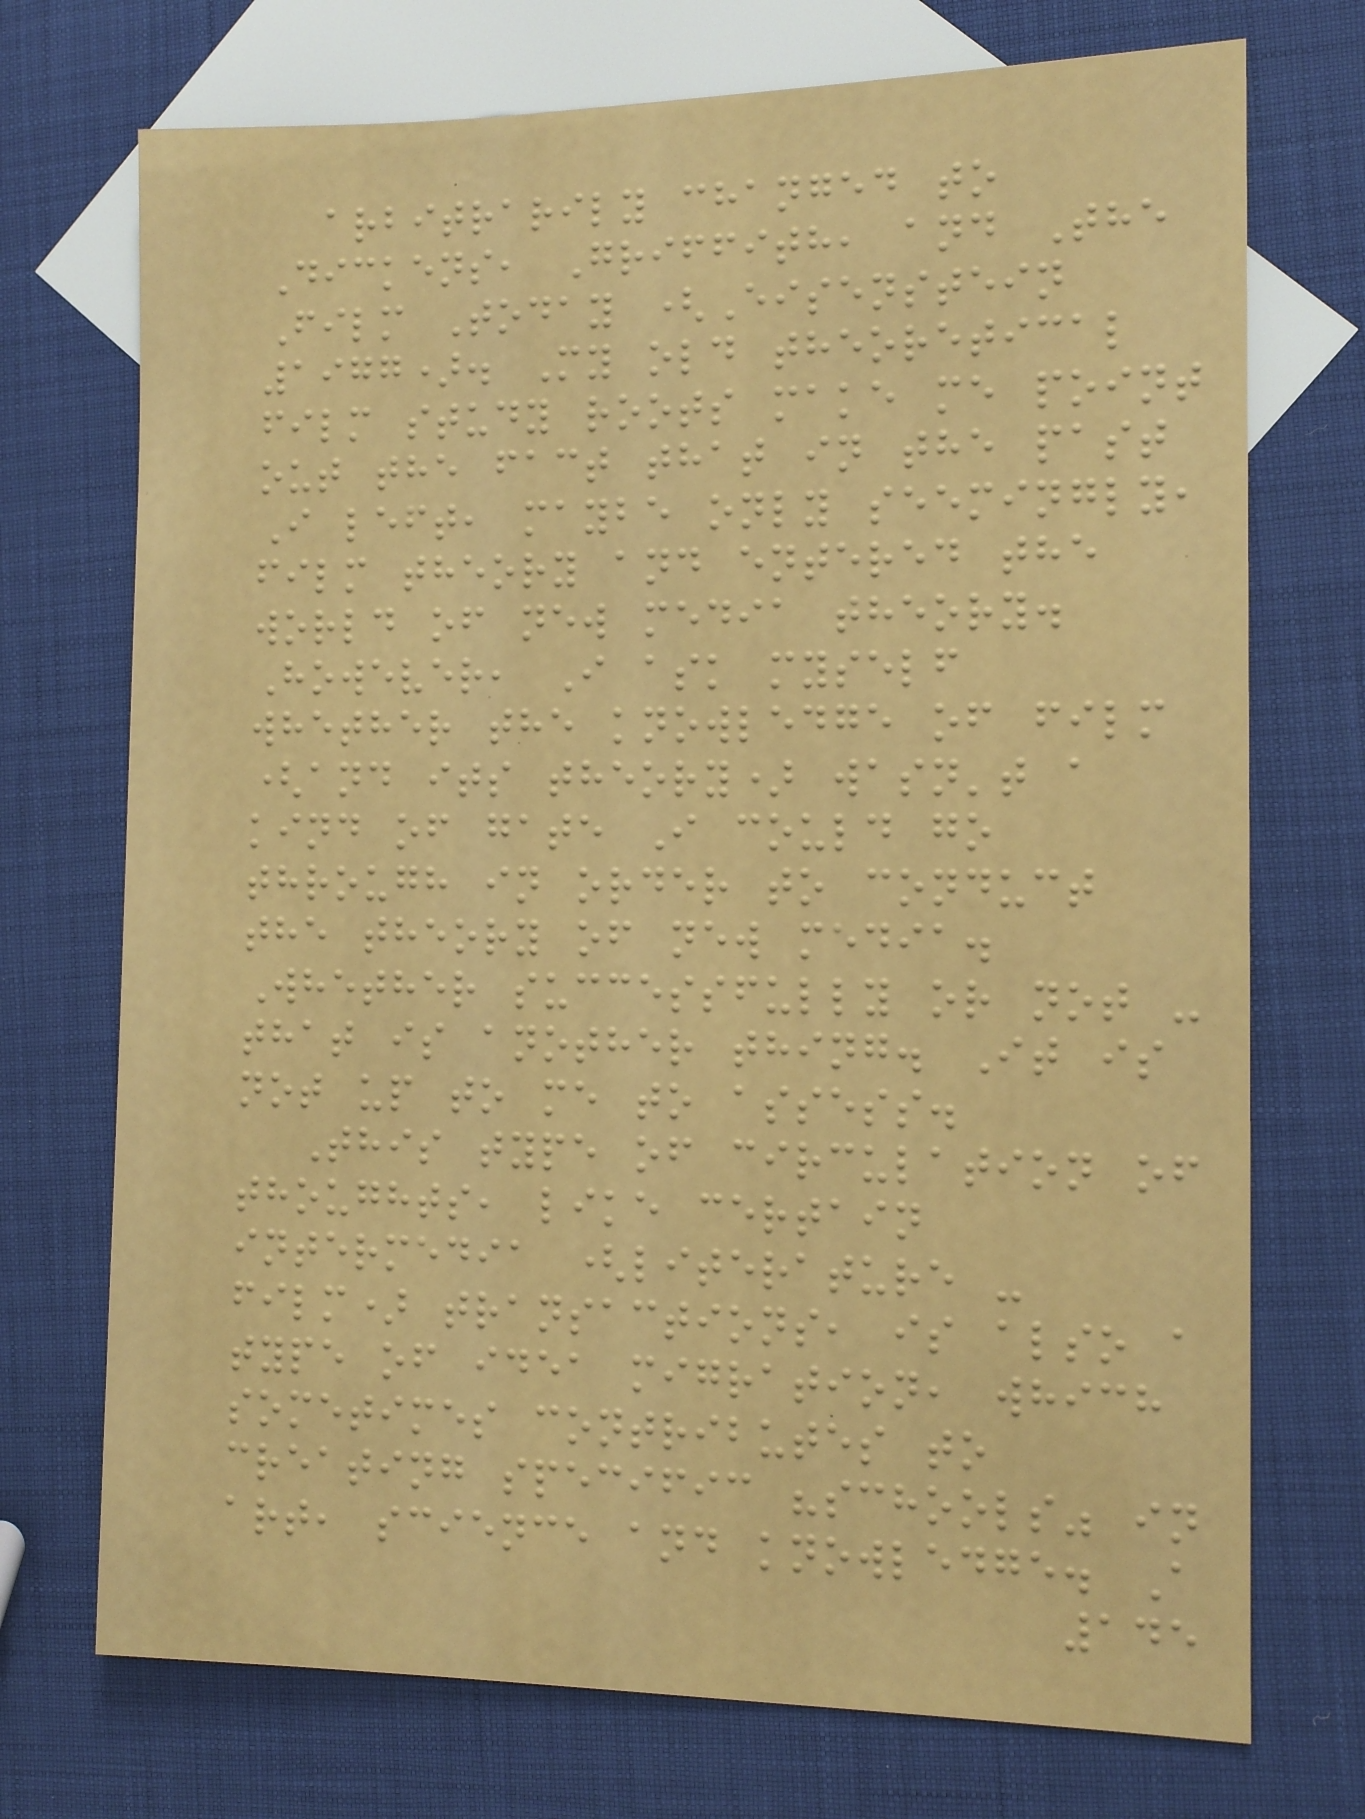arbitrarily changed to
Dickens, Griffith, and The
Film Today (Eisenstein
1977). My old theoretical
film study roots make me point
out the fact that in the past
I left, maybe only seemingly,
film theory and entered the
world of new media theory.
However, I ask myself
whether the knowledge of film
(and its theory) wasn't a
kind of gate I could go
through in order to conduct
the theory of new media.
Whether successfully or not -
that is another thing. It is
not up to me to assess.
This type of circulation of
thoughts, like certain
intermedia (literature -
film) transactions, is also a
type of idea migration, which
sometimes contributes to
creating specific "schools" in
art, science and knowledge. A
145
